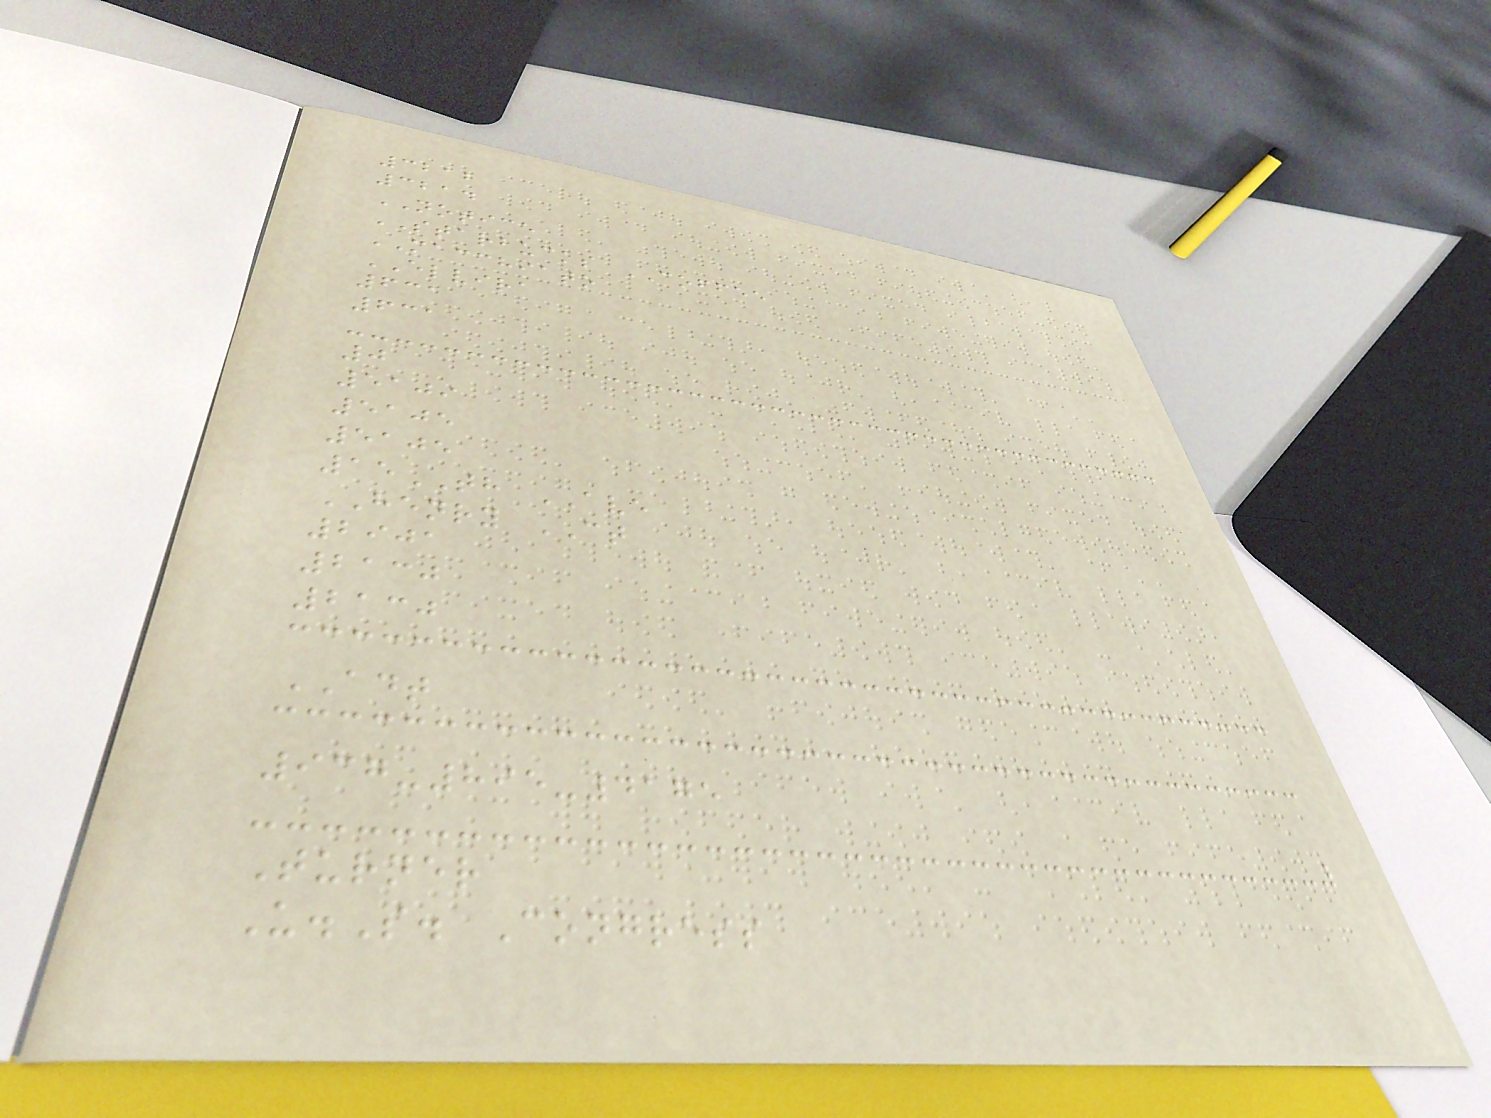3212
3214
NOTICE
STARBUCKS COFFEE
MACCHIATO
ELVIRA
631
631
0
5109
5105
5105
15TH AVE
HENRY CT
2901
2130
2130
ADT
937-895-4175
Turner
U.S. Congress
